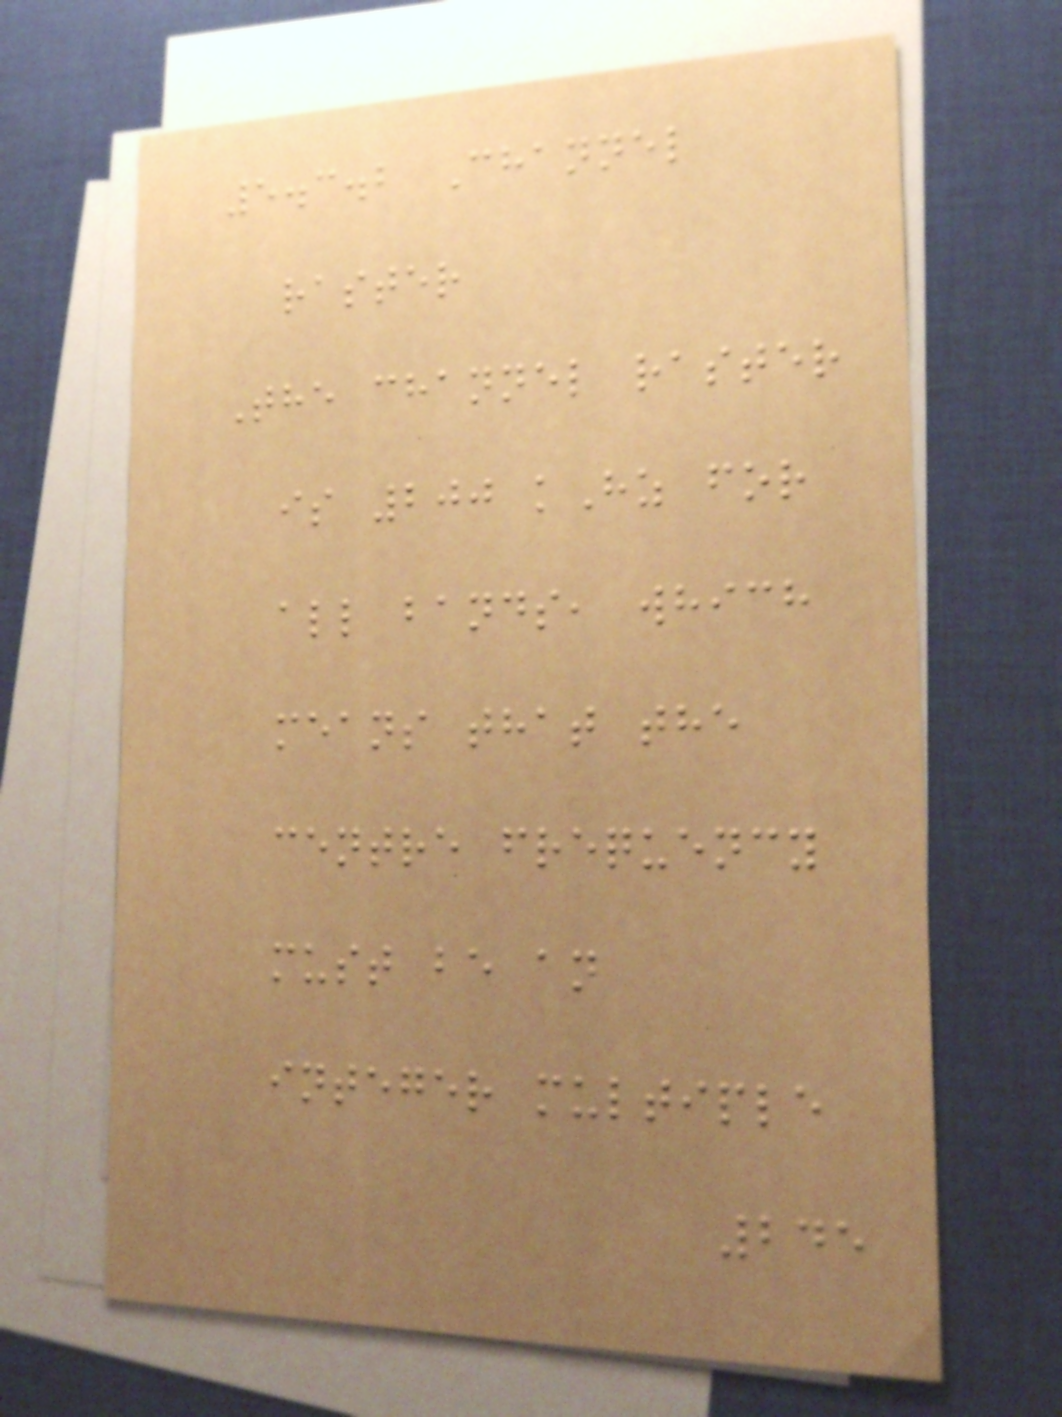5.3.2 Channel
raster
The channel raster
is 200 kHz for
all bands, which
means that the
centre frequency
must be an
integer multiple
245
